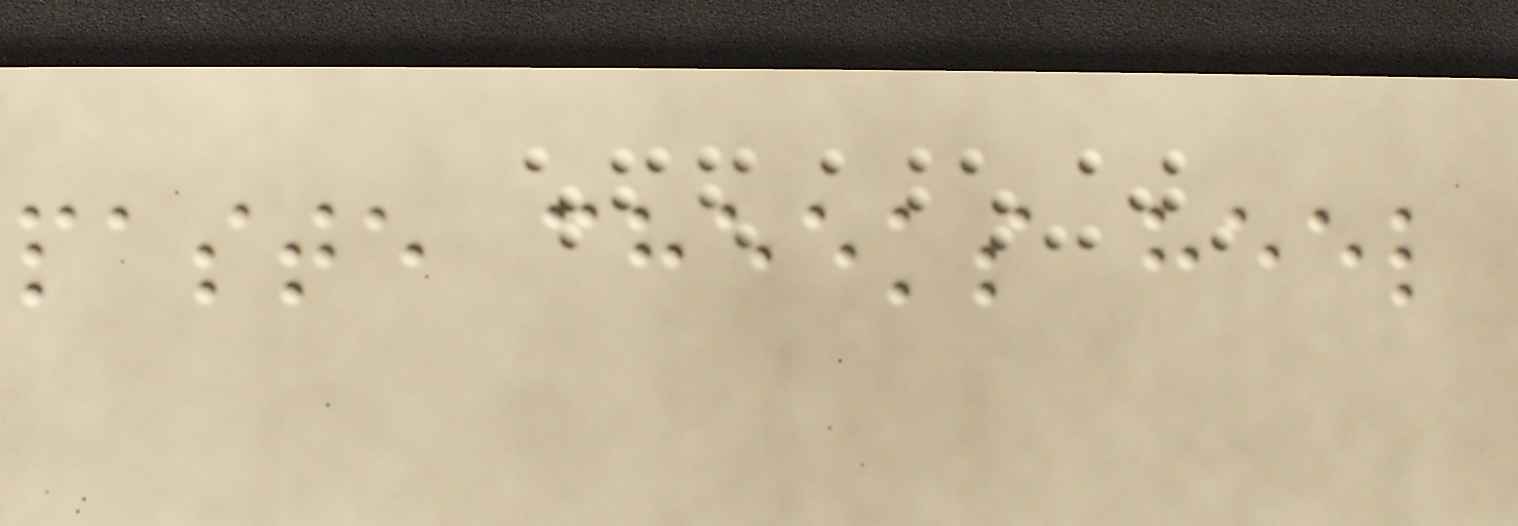paste cheeks heel
